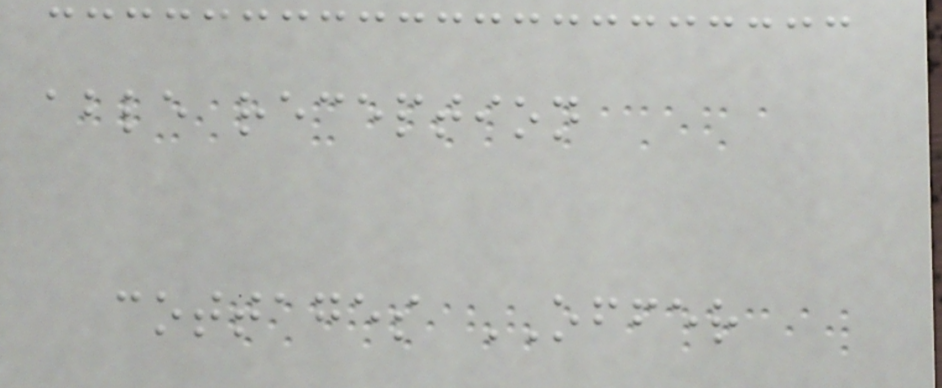able reception
cottages OFFER
